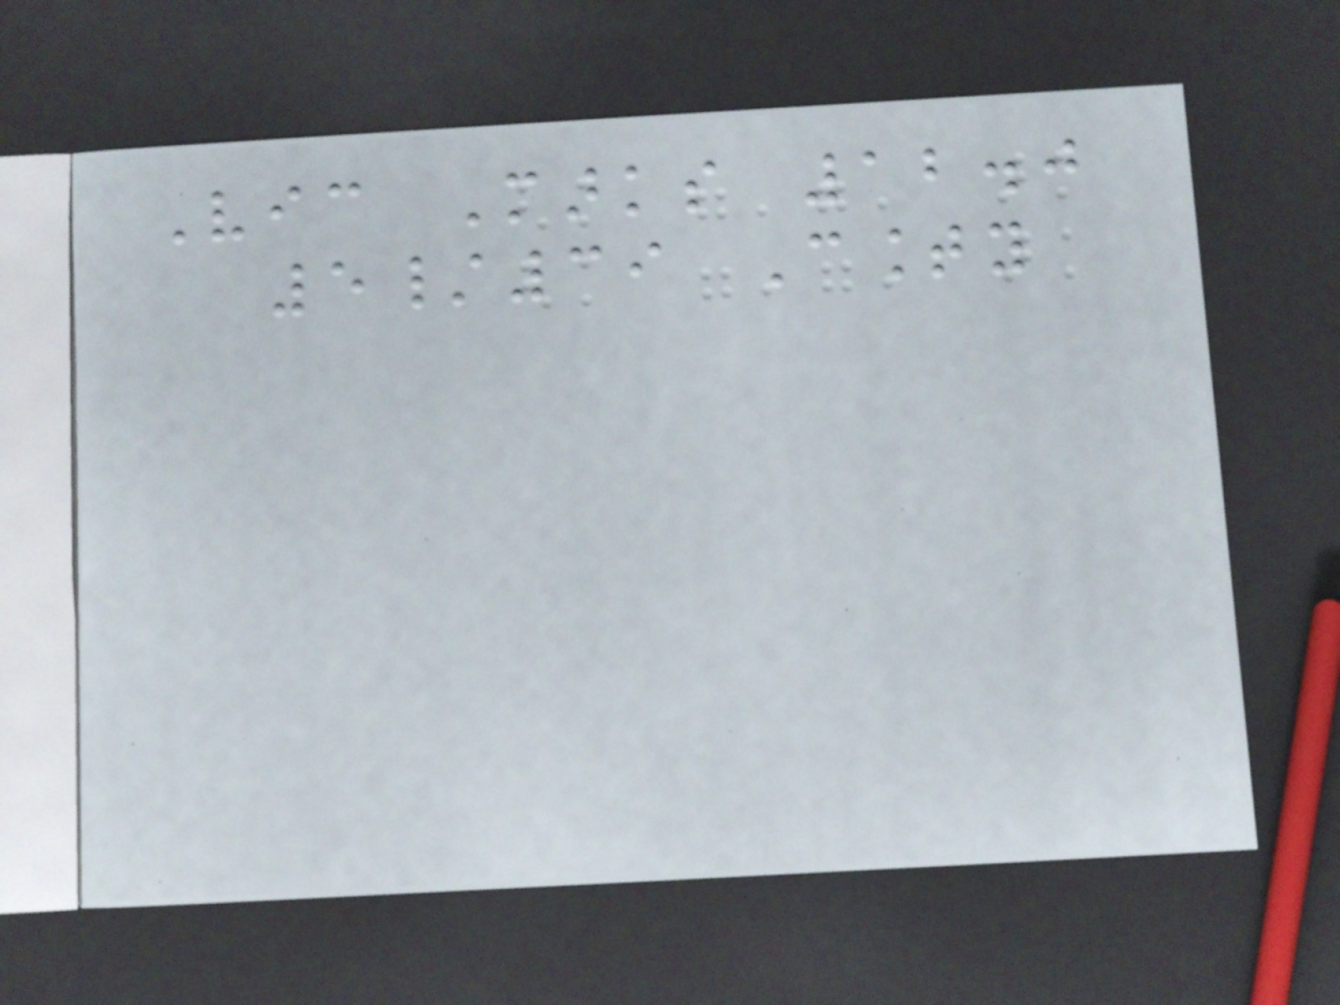Vic Marks 12.0
5/39 County
